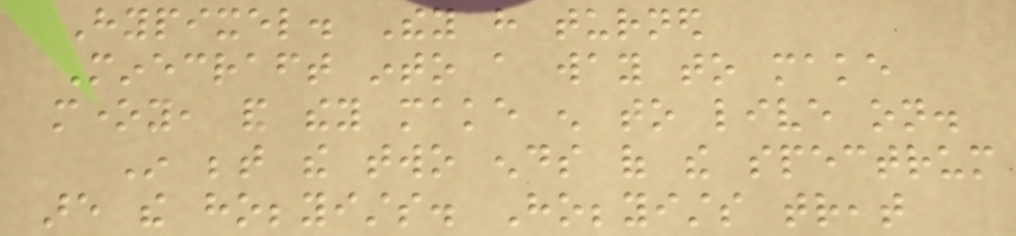Hypixel. They have turned
Minecraft into a way to make
money, and they make enough to live on.
In between the two ends of the spectrum
are the hobbyists. Hobbyists treat
